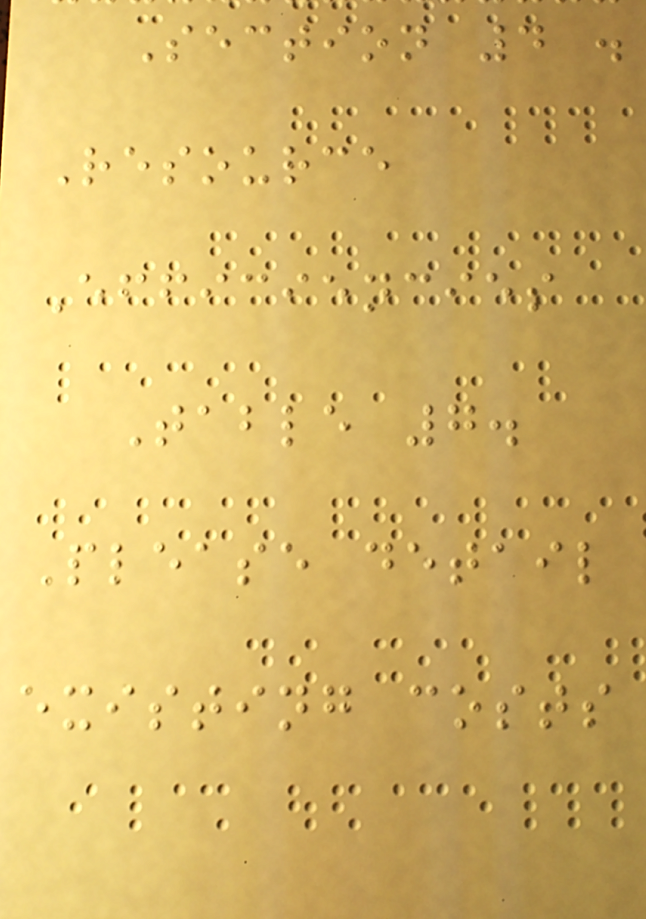Section 4 .
Resource
Efficiencies
Table 7.
Please detail
existing costs
